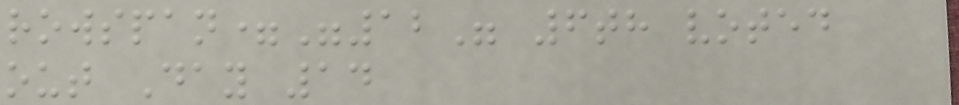rowspan="12" 6th voted
out Day 14
